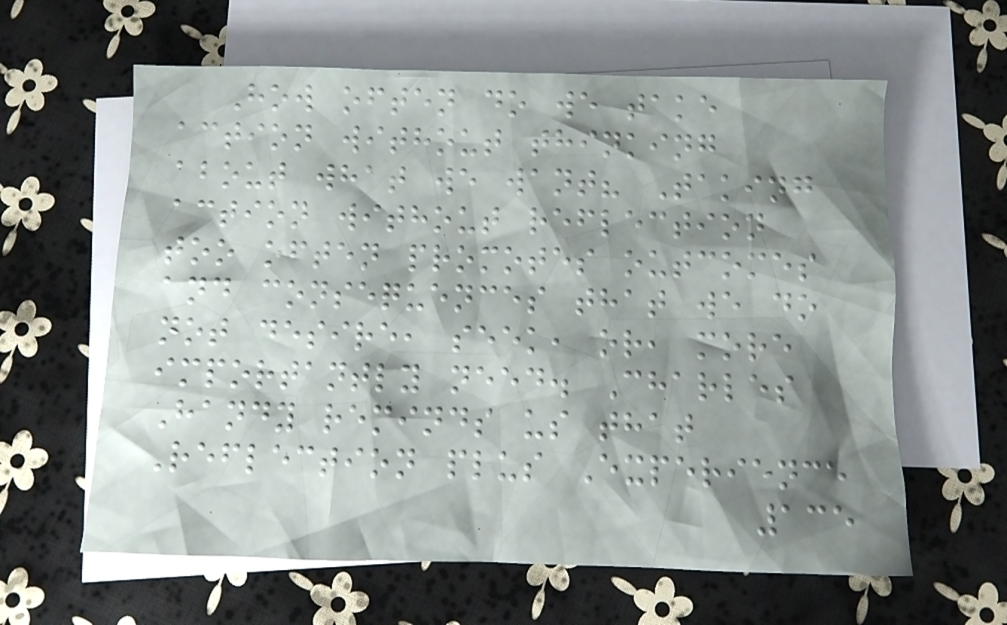How often do we take
action without thinking
about what we want? Taking
action without reflection
too often promotes outcomes
and consequences that we do
not desire, seek, or, more
importantly need. Charles
Handy reminds us that
Reflection plus Experience
135
